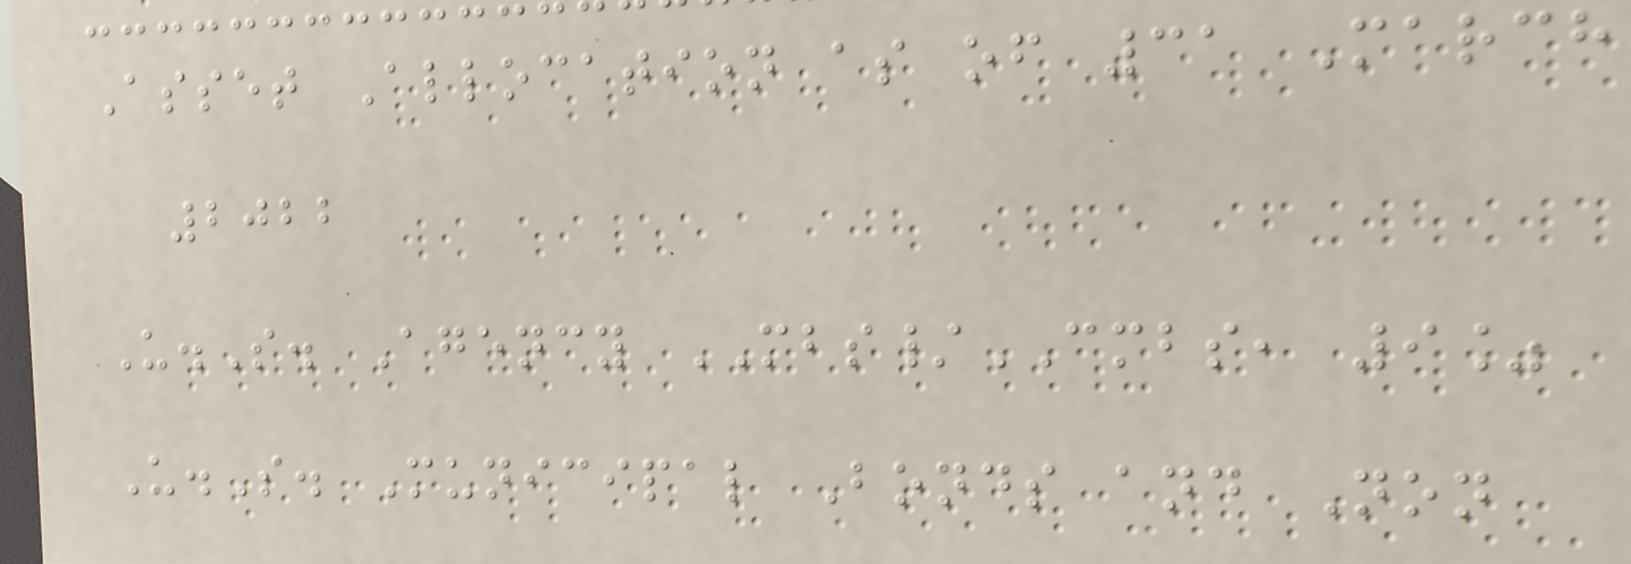Asset Allocation as of 31 March
2022
U.S. Agency MBS/CMBS, 9%
U.S. Municipal Bonds and Non
